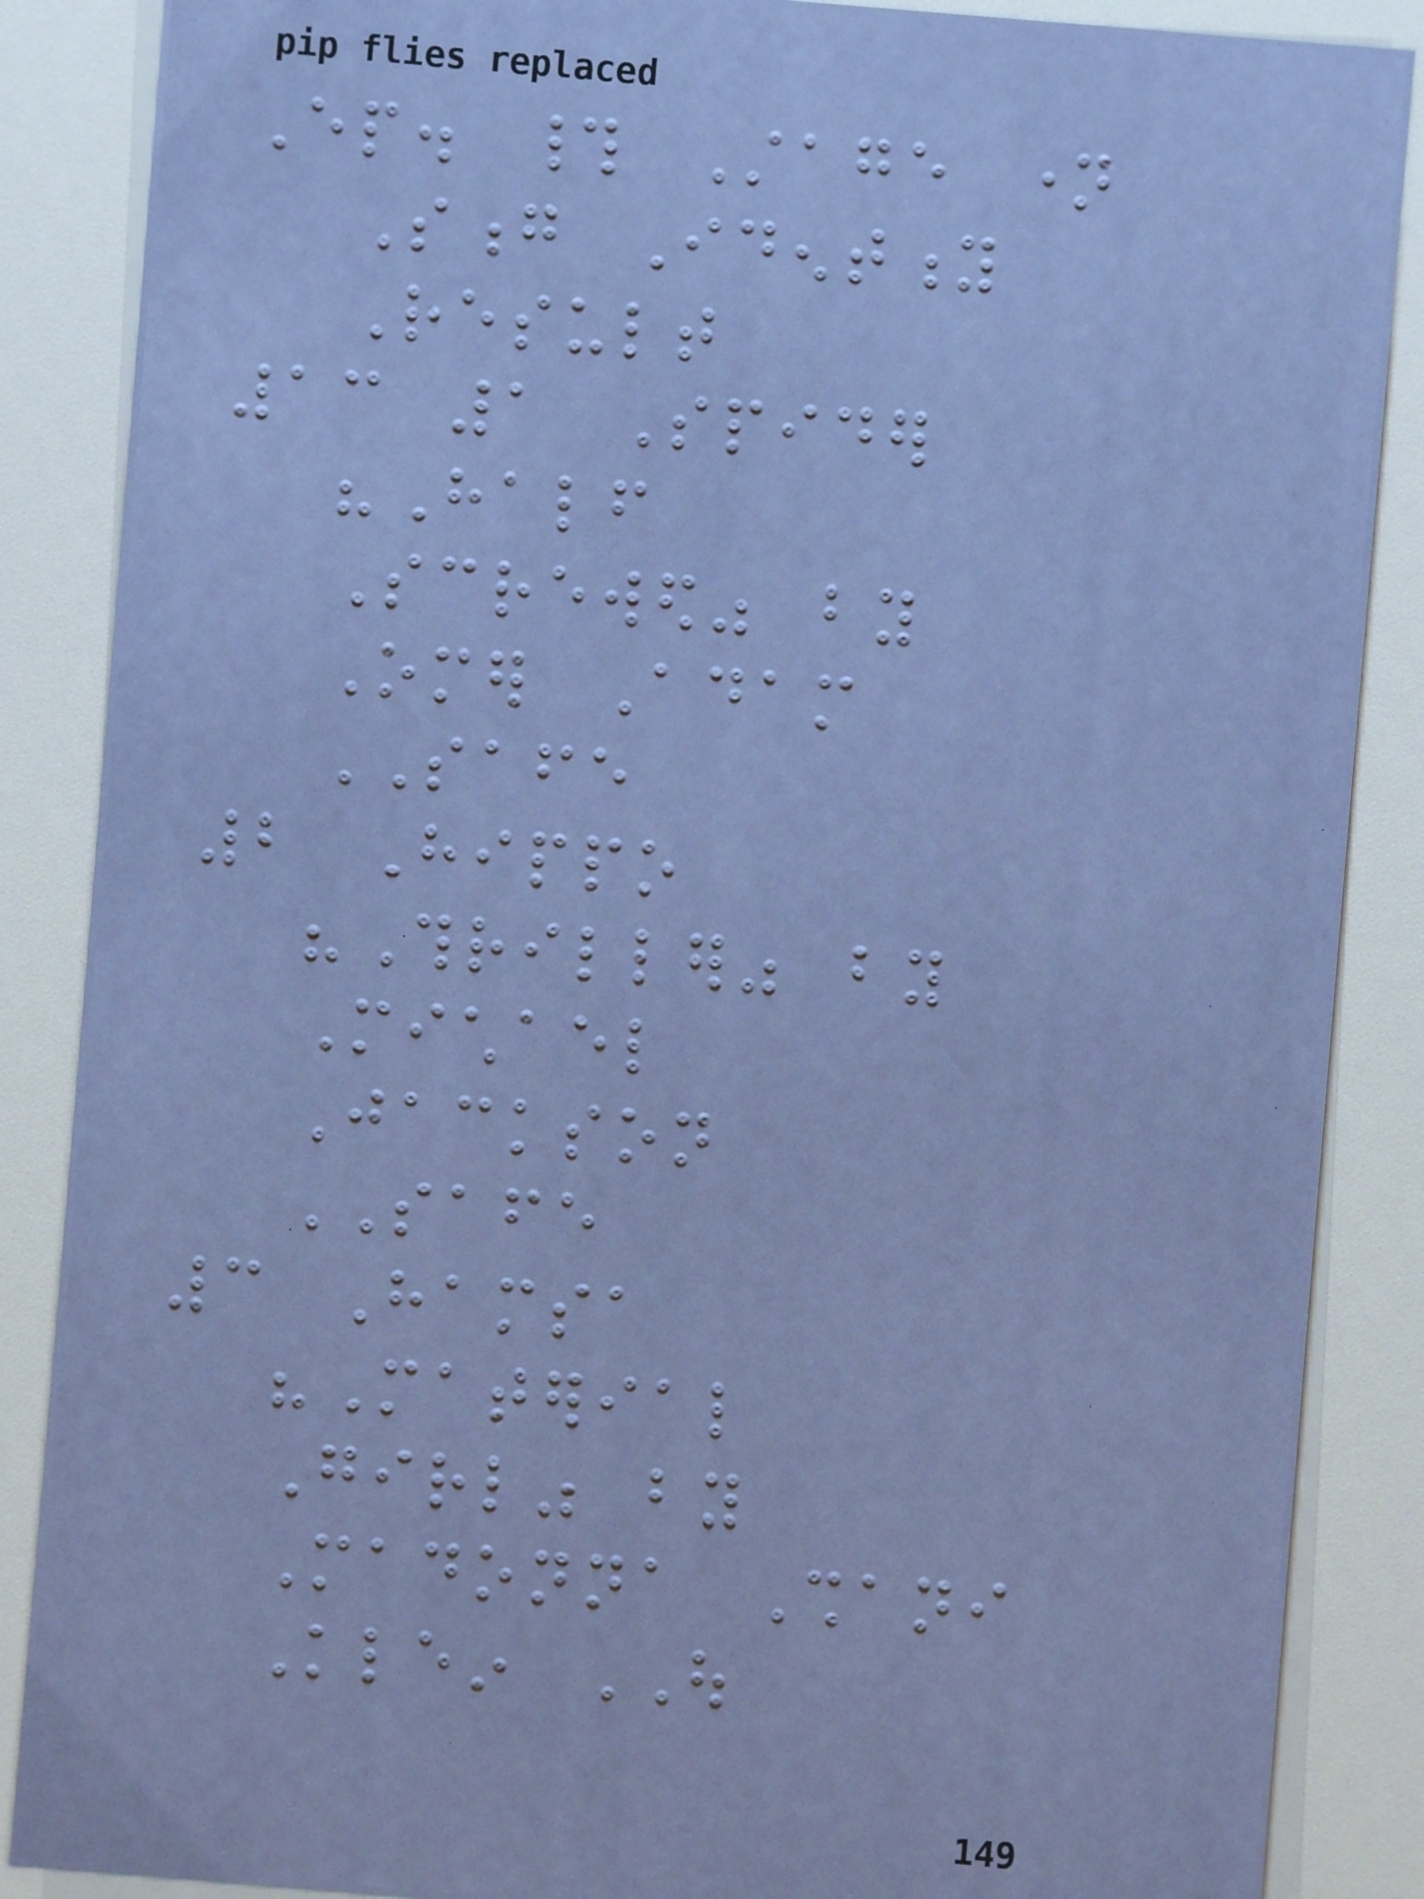Ep. # Stage name
Song Identity
Result
13 1 Spider
"Half
Screwed" by
Omer Adam
SAFE
2 Hippo
"Thriller" by
Michael
Jackson
SAFE
3 Hamsa
"Material
Girl" by
Madonna Shani
Klein OUT
